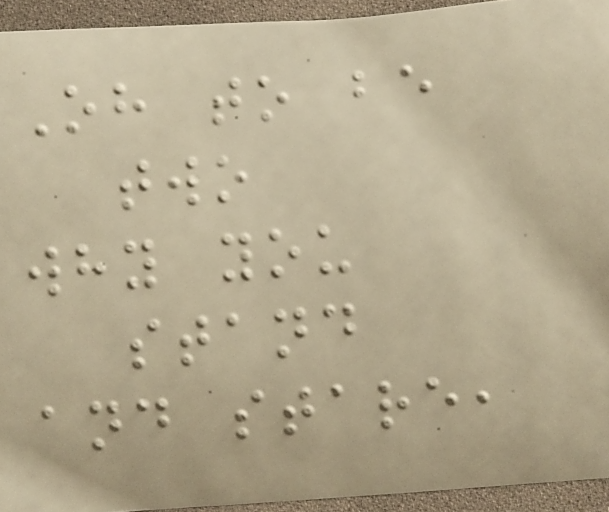Oh to be
two
why you
stand
and stare,
